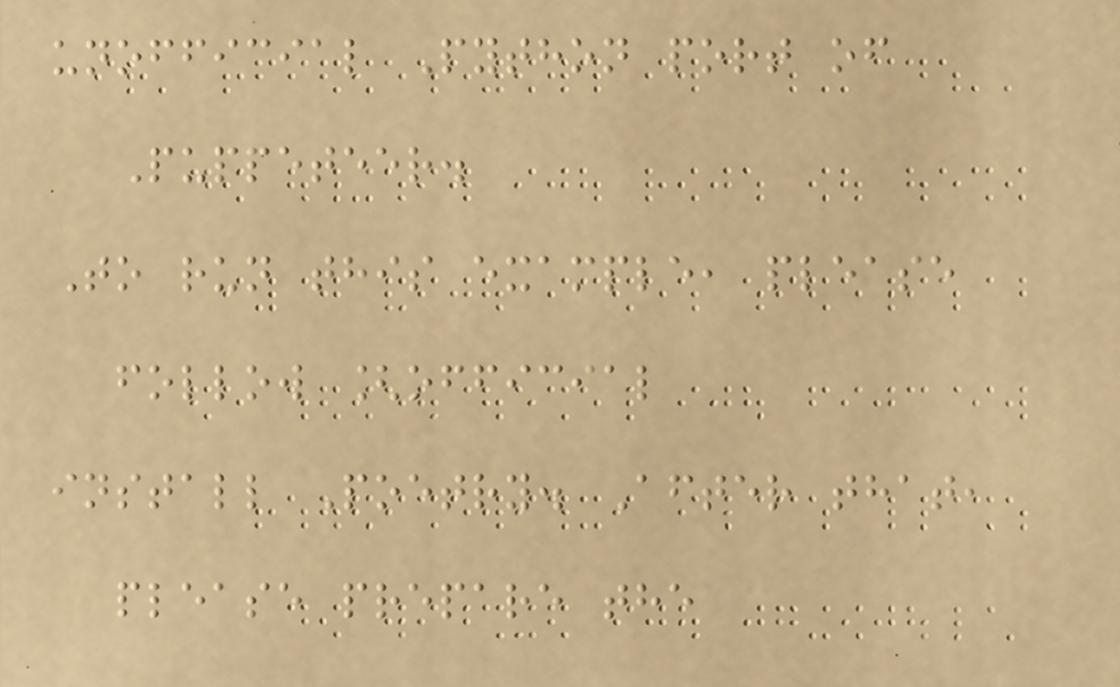unofficial Python port of
Puppeteer.
To run this example, please
follow [official
install Poetry. After that,
please prepare the
